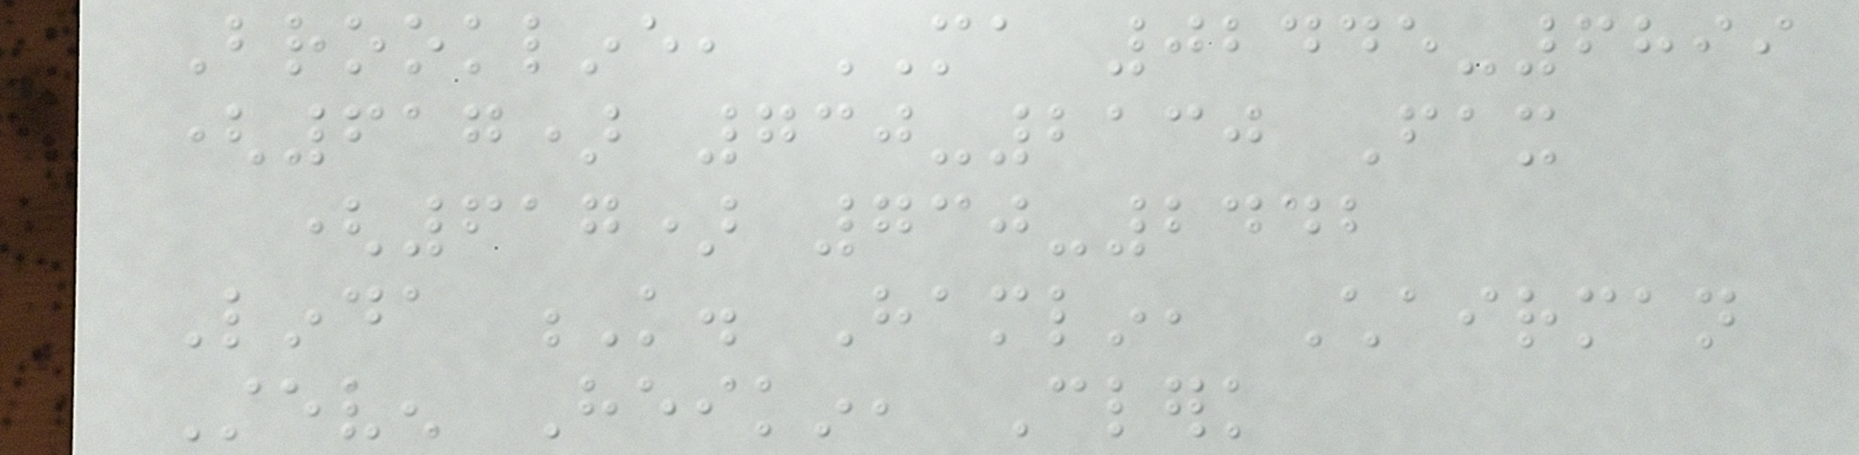Brookline, MA 02445-6899
(617) 730-2130 Fax
(617) 730-2442
Linda K. Hamlin, Chairman
Steven Heikin, Clerk
